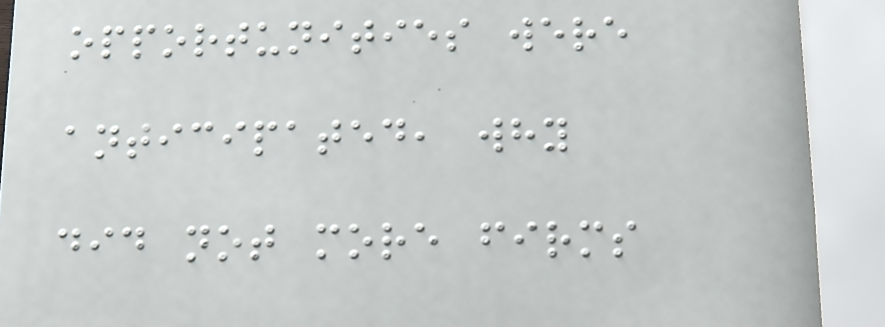opportunities were
anticipated, why
did not more firms
